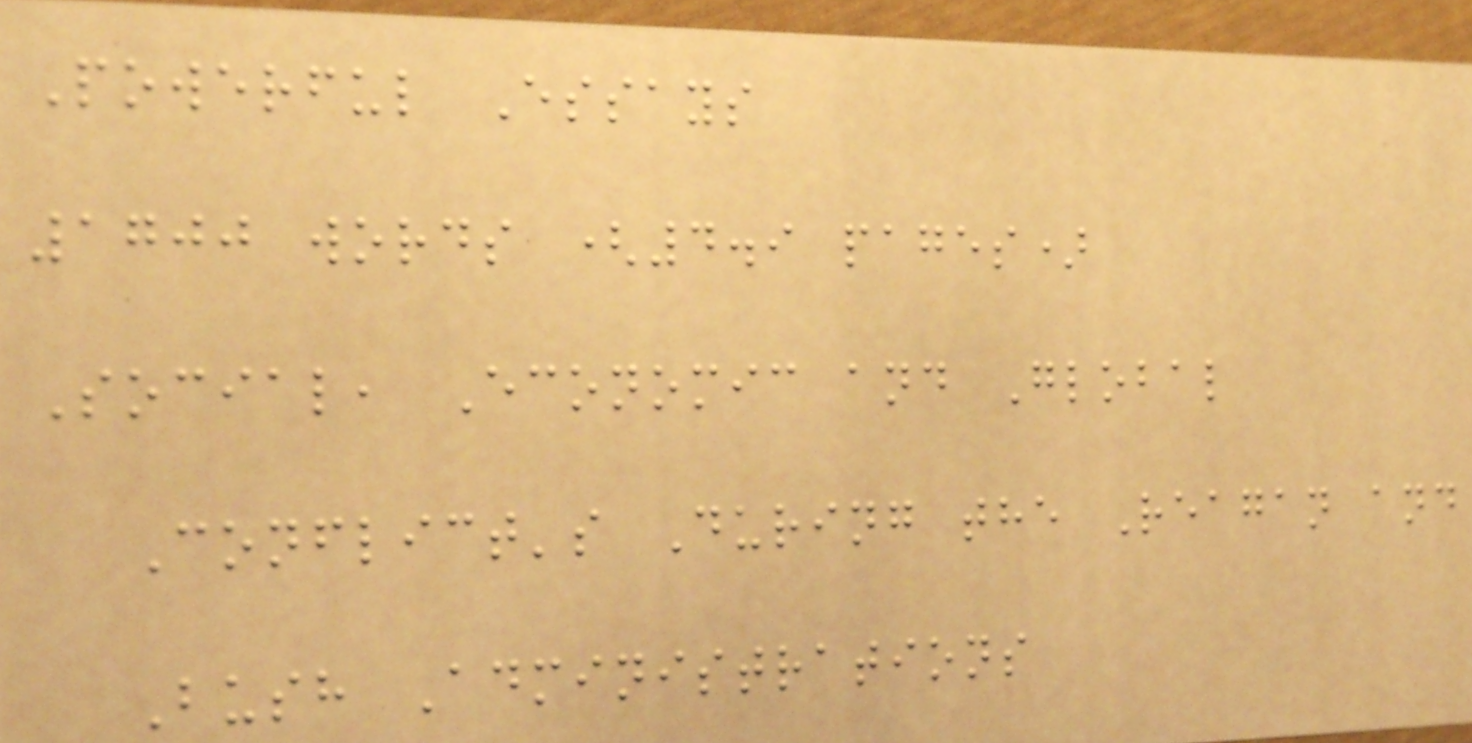Powerful Essays
1700 words (4.9 pages)
Social, Economic and Global
Conflict's During the Reagan and
Bush Administrations
